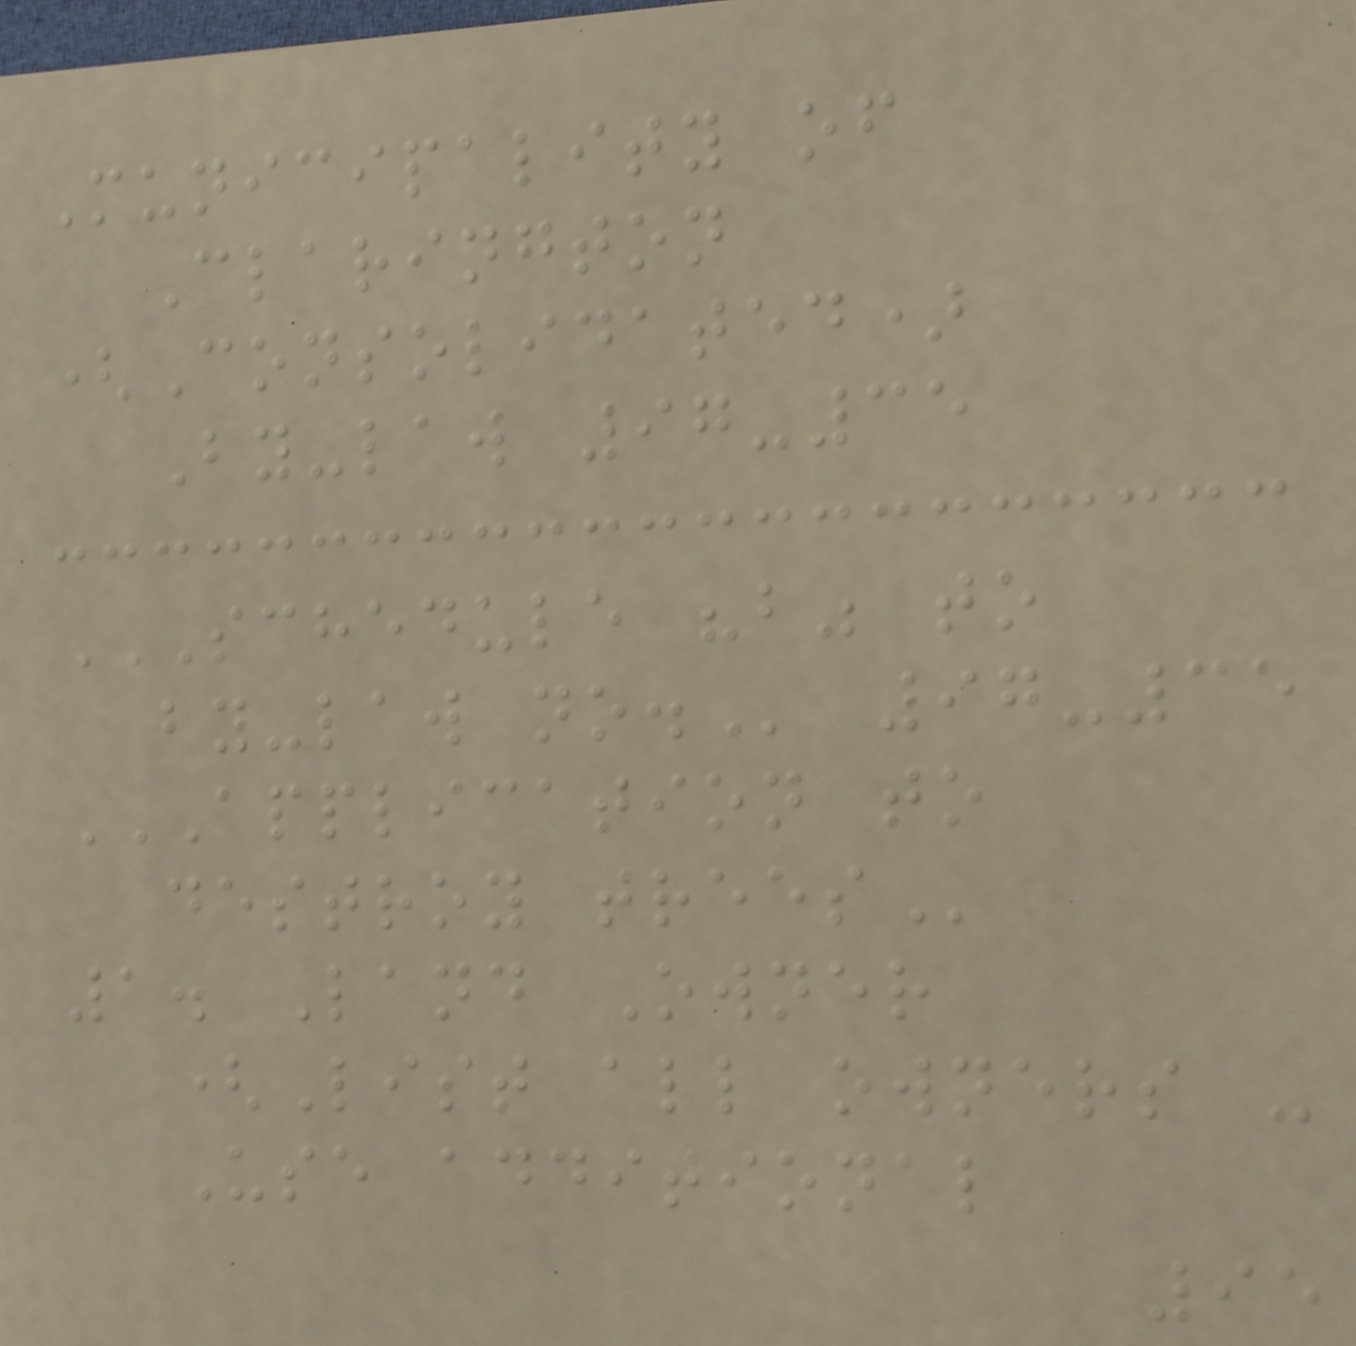Municipality of
Clarington
(Consolidated)
By-law 97-35
SCHEDULE "B" TO
BY-LAW NO. 97-35
APPLICATION TO
DESTROY TREES
1. Land Owner
(List all owners -
Use additional
95
